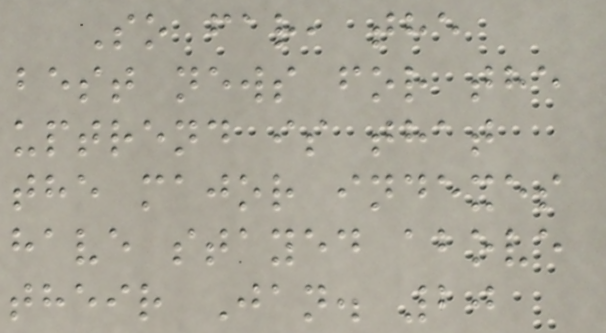So far, the
best news for the
uptrend is that
the major indexes
have stayed above
their Jan. 20
